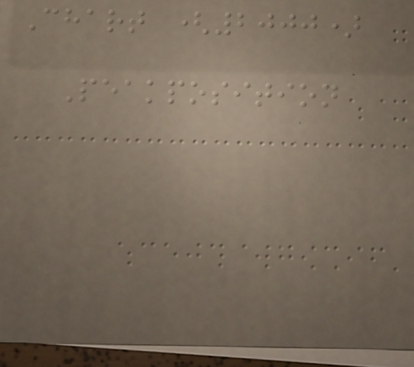Chart (2000)
Peakposition
